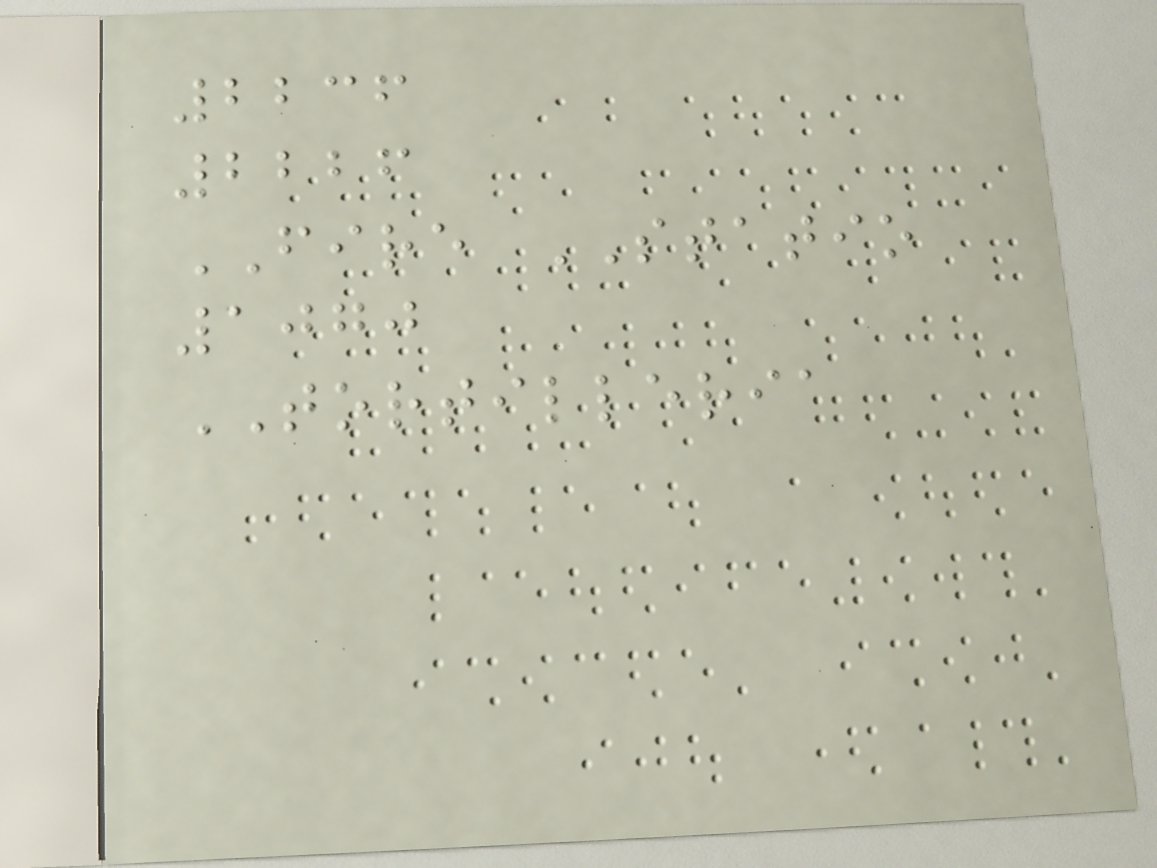2236
2226
FIRE STATIO
1070
TORTILLERIA
